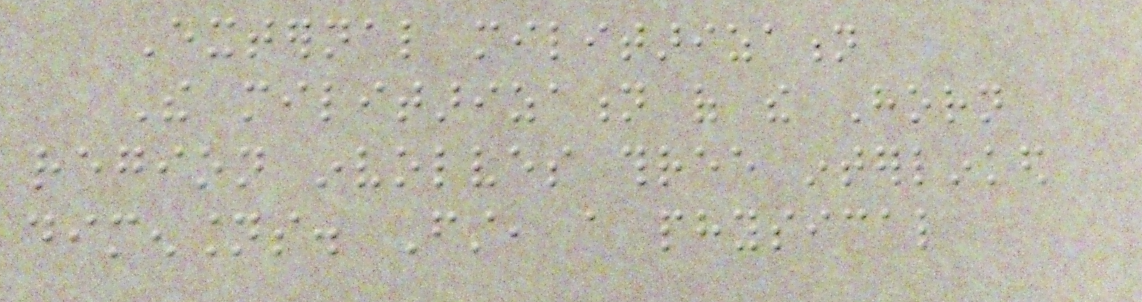External militarization
The militarization of the Horn
region involves three interlinked
dimensions. First, a physical
